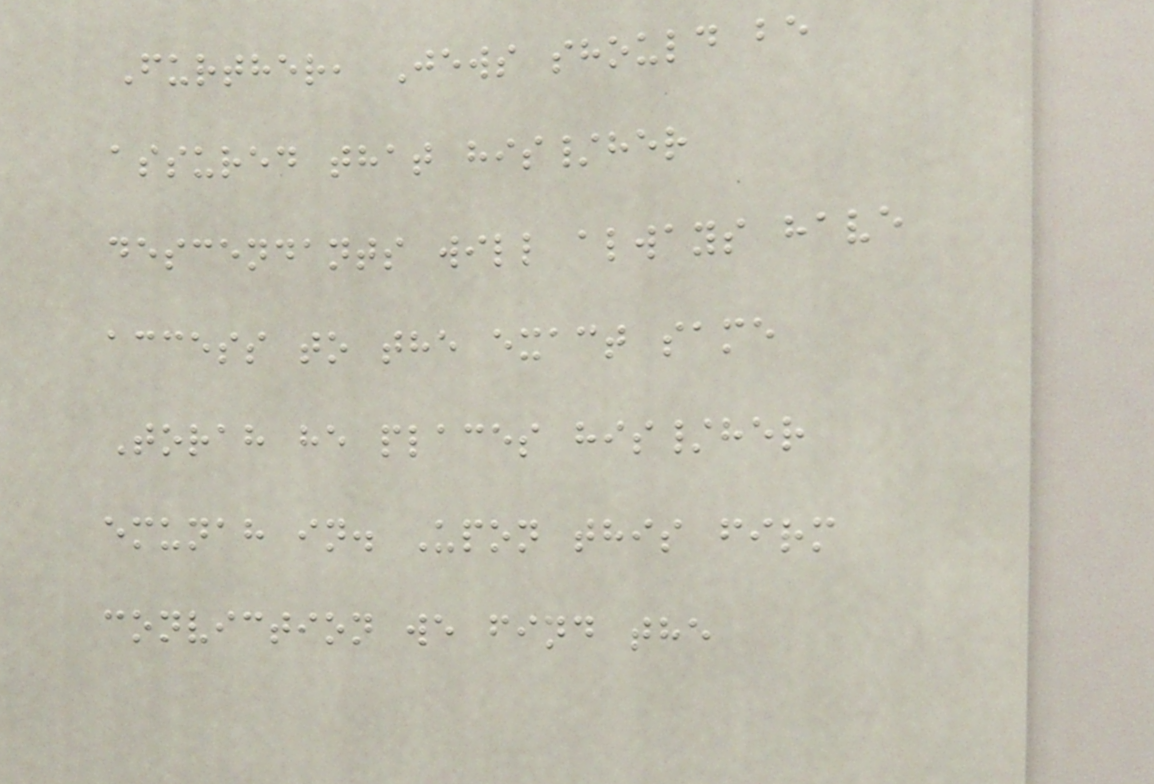Further, Jews should be
assured that his/her
descendants will always have
access to the exact same
Torah he places his/her
emunah in. Upon this firm
conviction we find the
